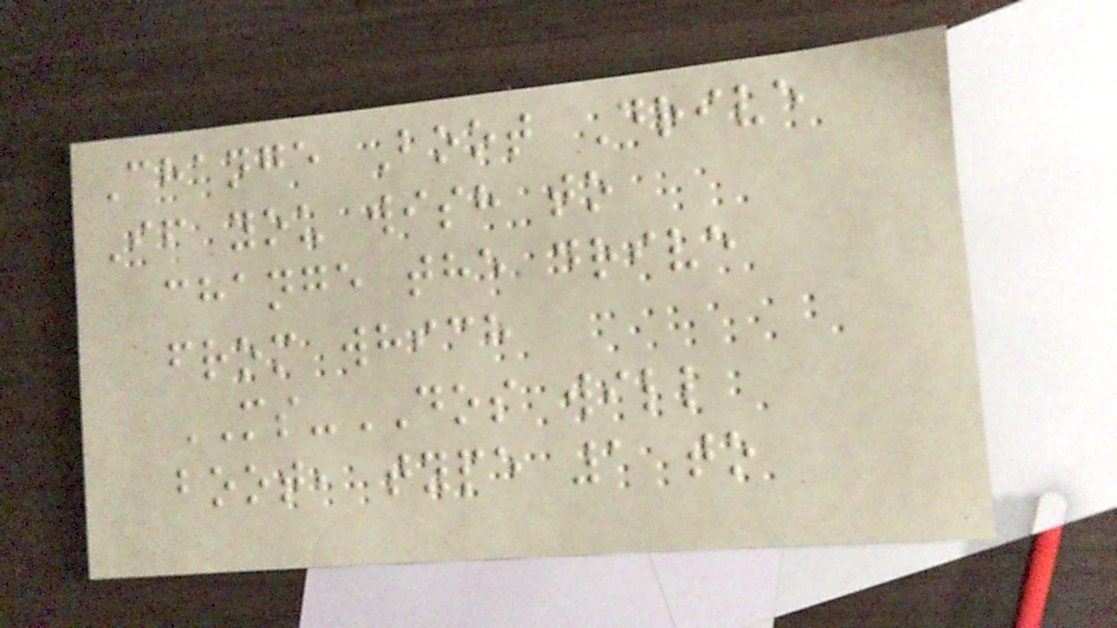Change Boot Drive
If you wish to
change the drive
from which
MS-DOS will
boot, type 1 to
